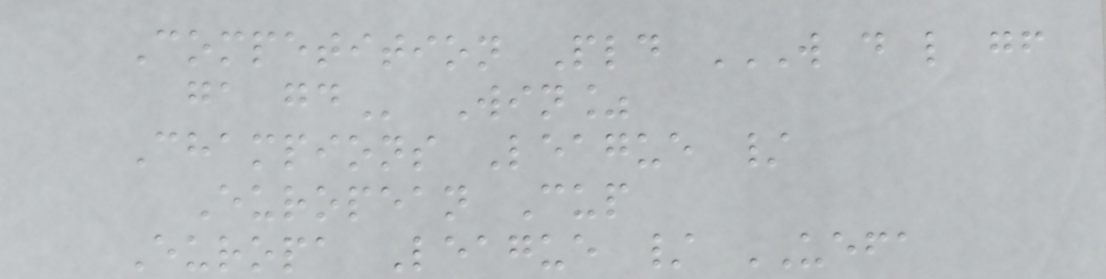Competition Pld W D L GF
GA GD Win%
Champions League /
European Cup
Europa League / UEFA
